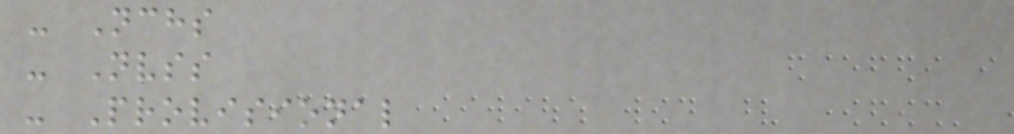- Nchs
- Nvss
- Provisional
